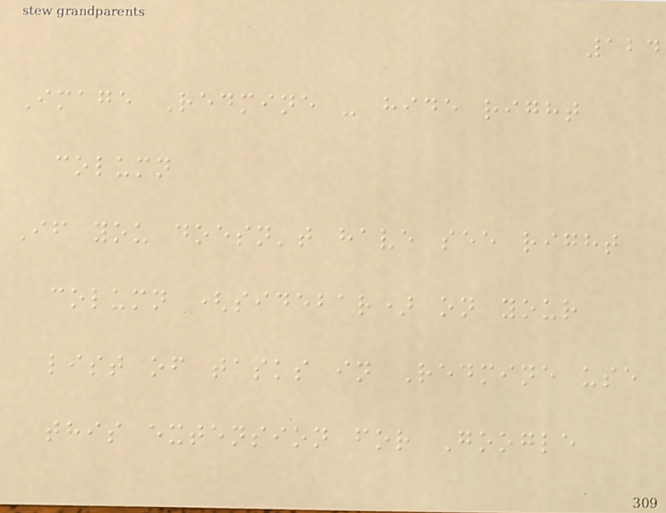124
Image Redmine - hide right
column
If you doesn't have see right
column (sidebar) on your
list of tasks in Redmine use
this extension for Google
